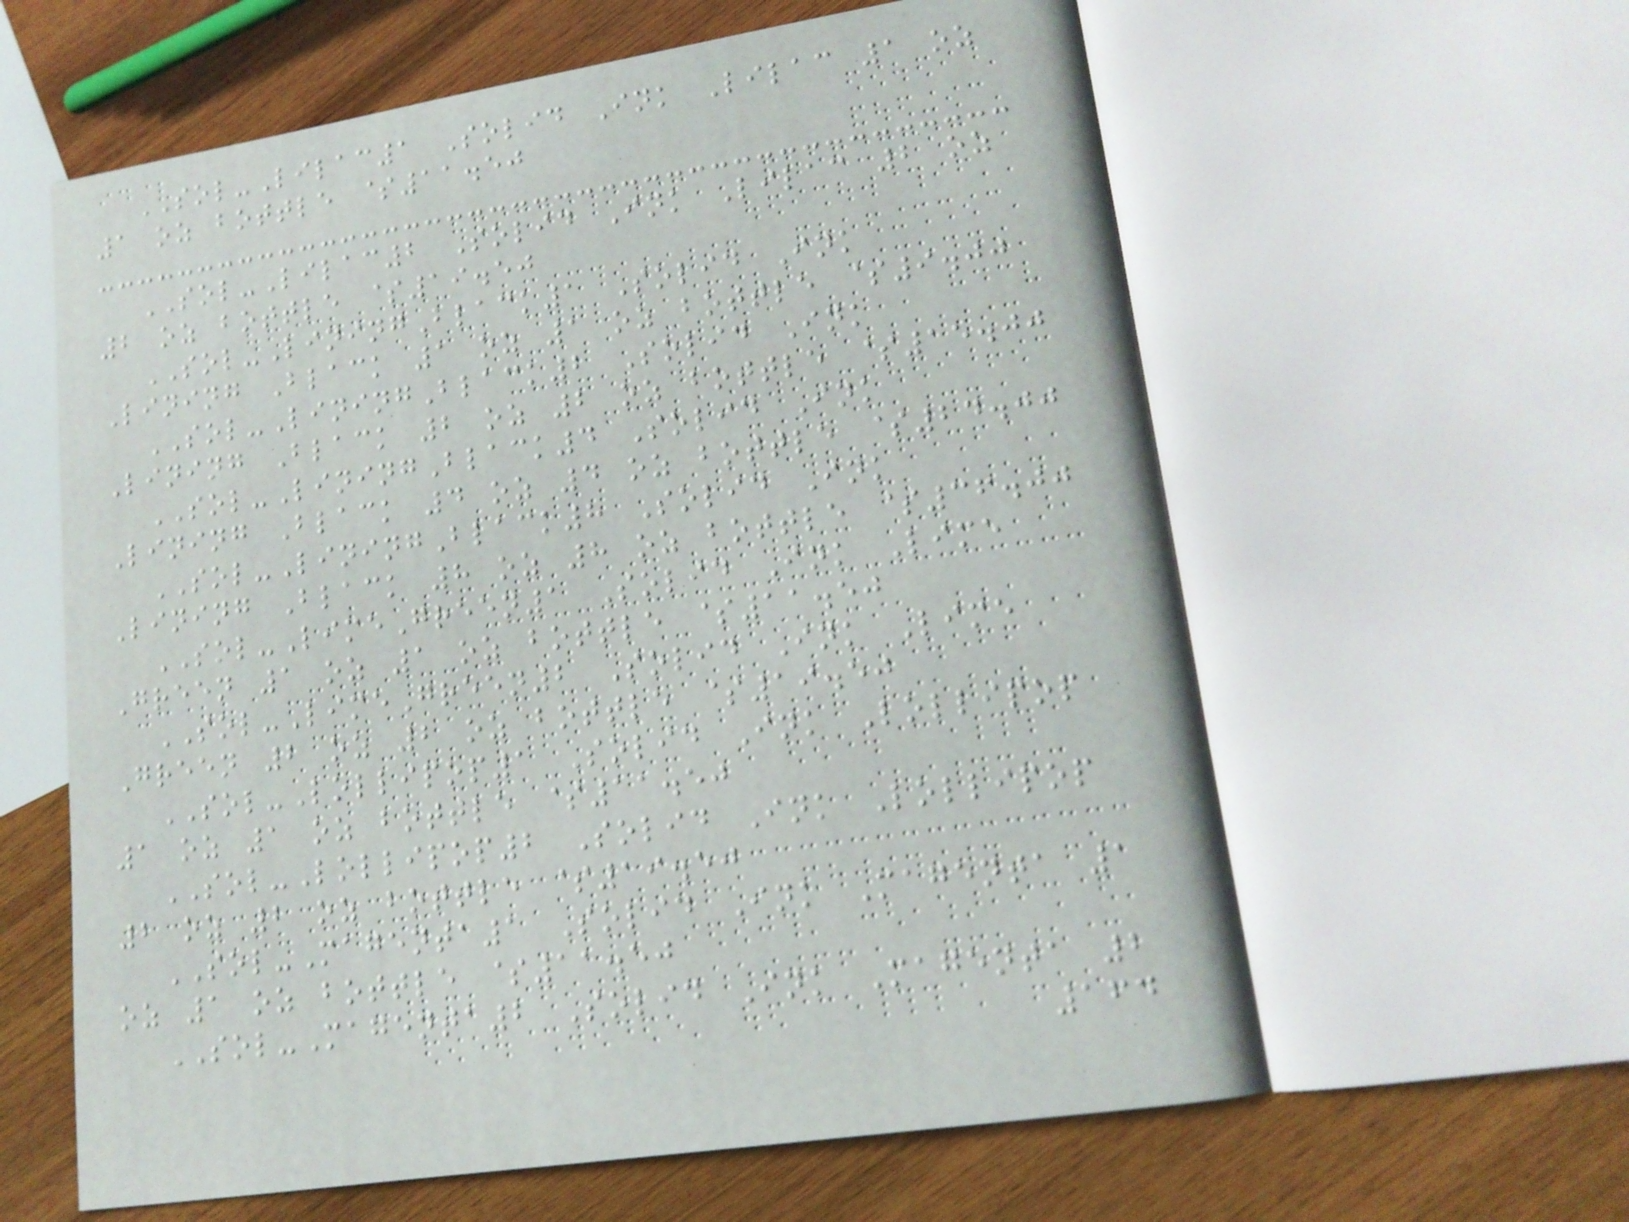SOL-Lilac1 Solid Ink Lilac 1 oz
1 oz bottle $11.50
SOL-Lilac2 Solid Ink Lilac 2 oz
2 oz bottle $19.50
SOL-LiningBlack1 Solid Ink
Lining Black 1 oz 1 oz bottle $9.00
SOL-LiningBlack2 Solid Ink
Lining Black 2 oz 2 oz bottle $15.00
SOL-LiningBlack4 Solid Ink
Lining Black 4 oz 4 oz bottle $24.00
SOL-LiningBlack8 Solid Ink
Lining Black 8 oz 8 oz bottle $36.00
SOL-LimeGreen1 Solid Ink Lime
Green 1 oz 1 oz bottle $11.50
SOL-LimeGreen2 Solid Ink Lime
Green 2 oz 2 oz bottle $19.50
SOL-Lollipop1 Solid Ink Lollipop
1 oz 1 oz bottle $11.50
SOL-Lollipop2 Solid Ink Lollipop
2 oz 2 oz bottle $19.50
SOL-Magenta1 Solid Ink Magenta 1
oz 1 oz bottle $11.50
SOL-Magenta2 Solid Ink Magenta 2
164
